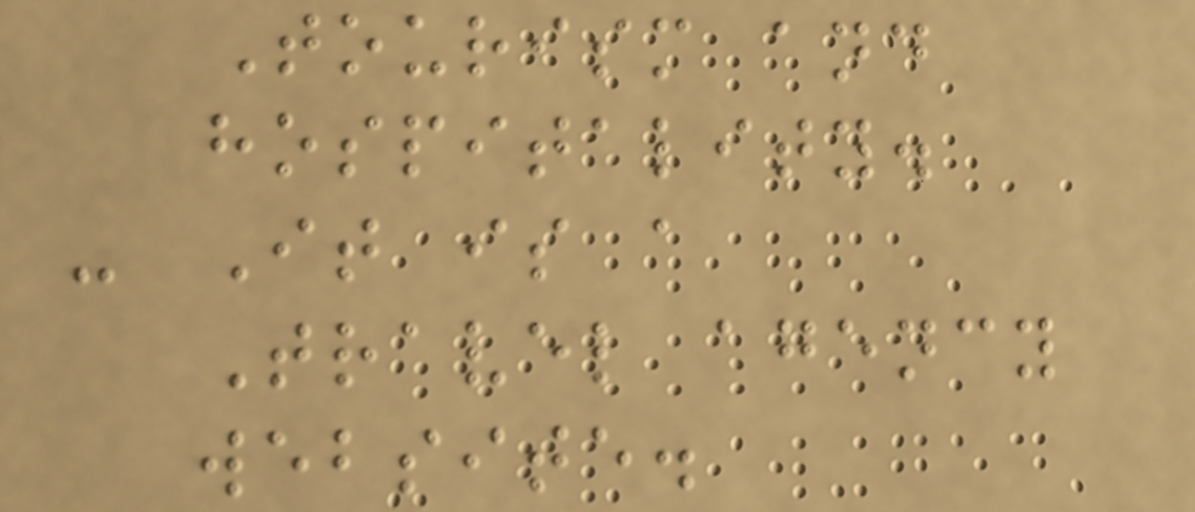Tourism and
hospitality.
- It is a
Travel agency
website.
